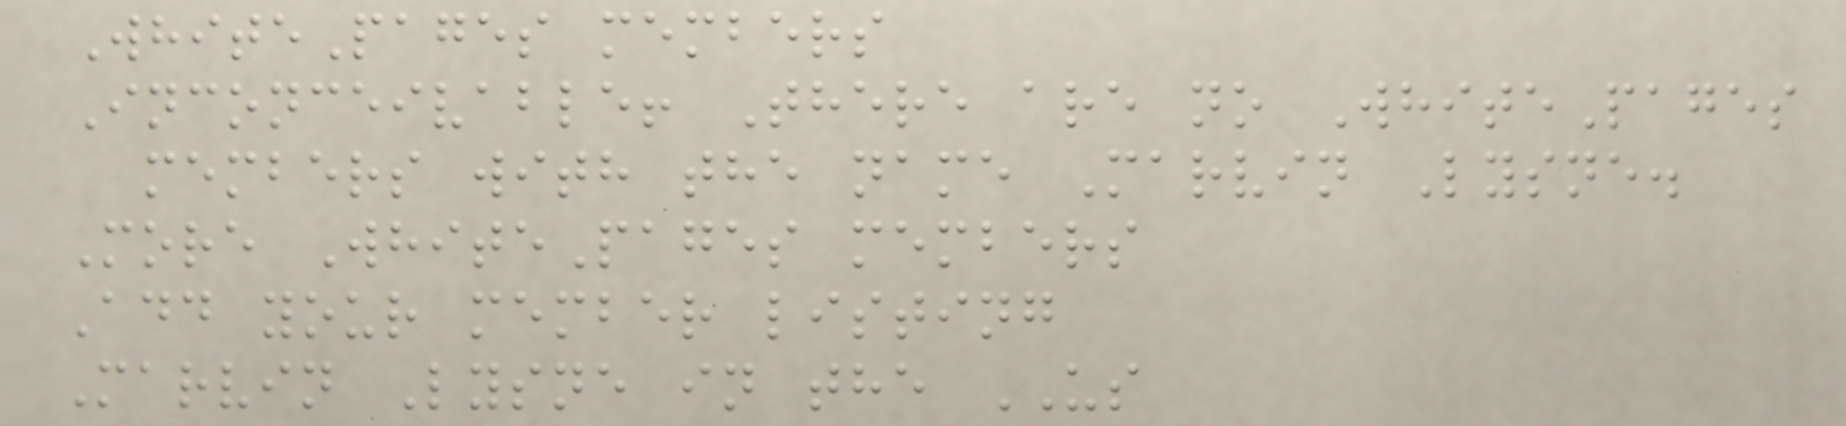WhitePages members
Inconceivable! There are no WhitePages
members with the name Marvin Lysne.
More WhitePages members
Add your member listing
Marvin Lysne in the US
